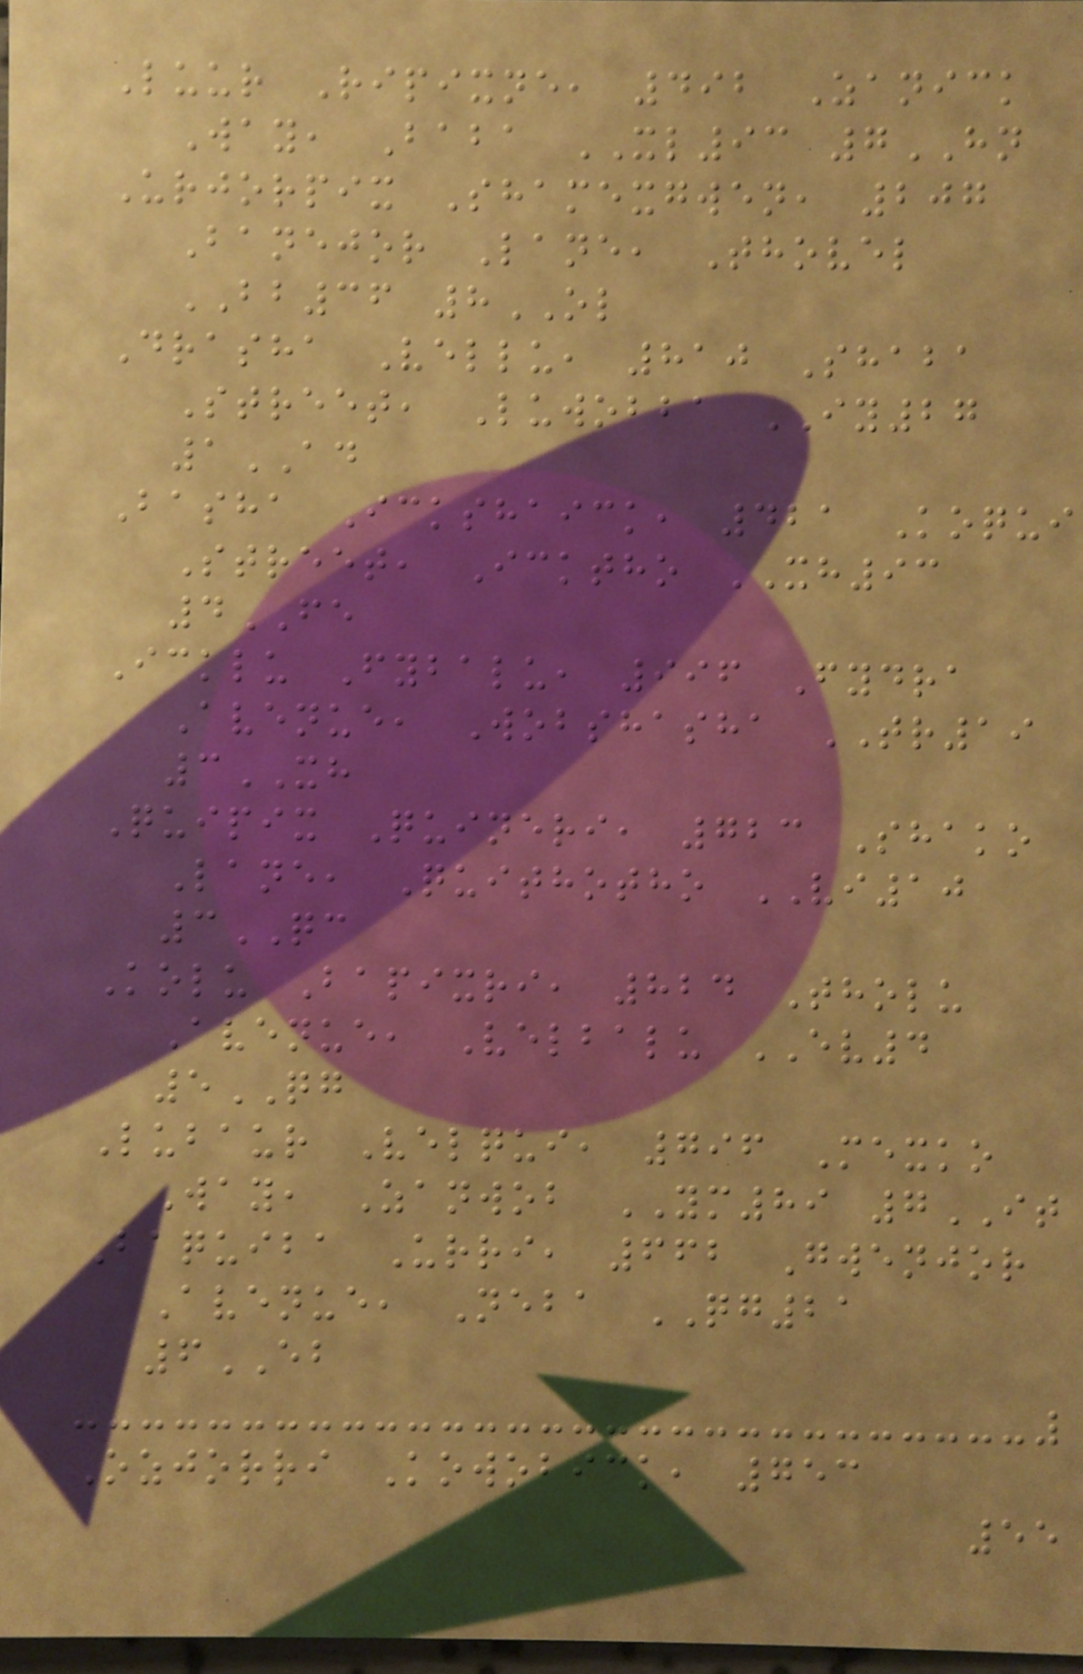Luur Ripixne, 492 Zanick
Way, Baba XL93 7HN
Urjorpix Shamexgwen, 207
Banejor Lane, Thovel
BB36 8OL
Drasha Vellu, 810 Shaba
Street, Luwobba IY27
1AD
Basha Ickshaick, 421 Koqui
Street, Icktho XH93
4FE
Icklu Fybalu, 996 Fydra
Avenue, Wobshasha TR19
3XH
Quipix Quineri, 723 Shako
Lane, Quithotho VI10
3QC
Kolu Bapixri, 824 Tholu
Avenue, Velbalu EV4
5QG
Lubaur Velqui, 796 Mexko
Way, Zanwob YM89 7IT
Baquiba Urri, 662 Gwenjor
Avenue, Neba QG21
6EB
Ozjorri Kowobick, 753
55
